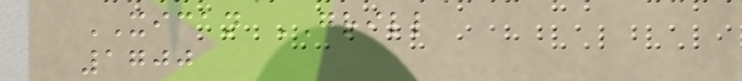XICAN GRILL
1700
